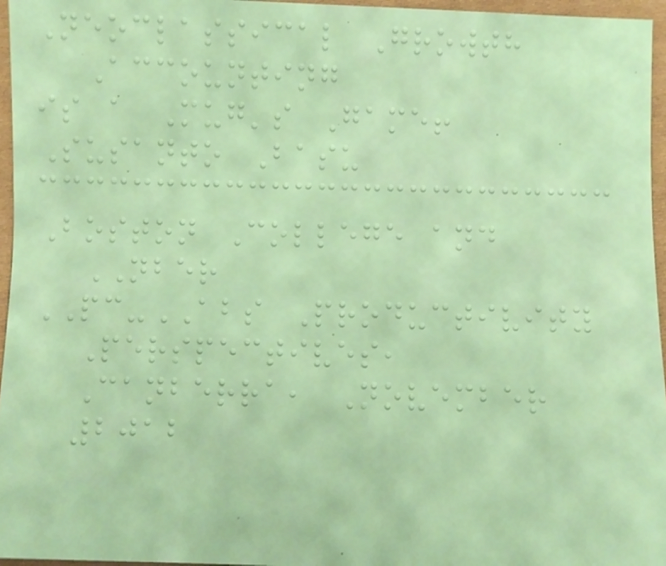Neoclassical Growth
Accounting
is a Mug's Game!
Susanto Basu
Boston College and
NBER
PC-ABS Productivity
Perspectives,
Canberra, November
2012
